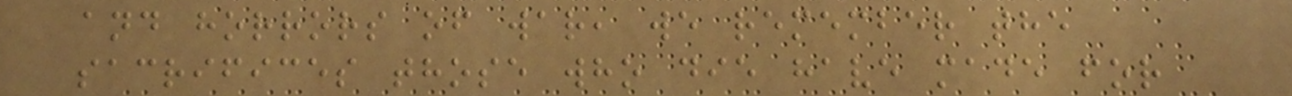and horrors of war, we remember the
sacrifices those who die have made for
